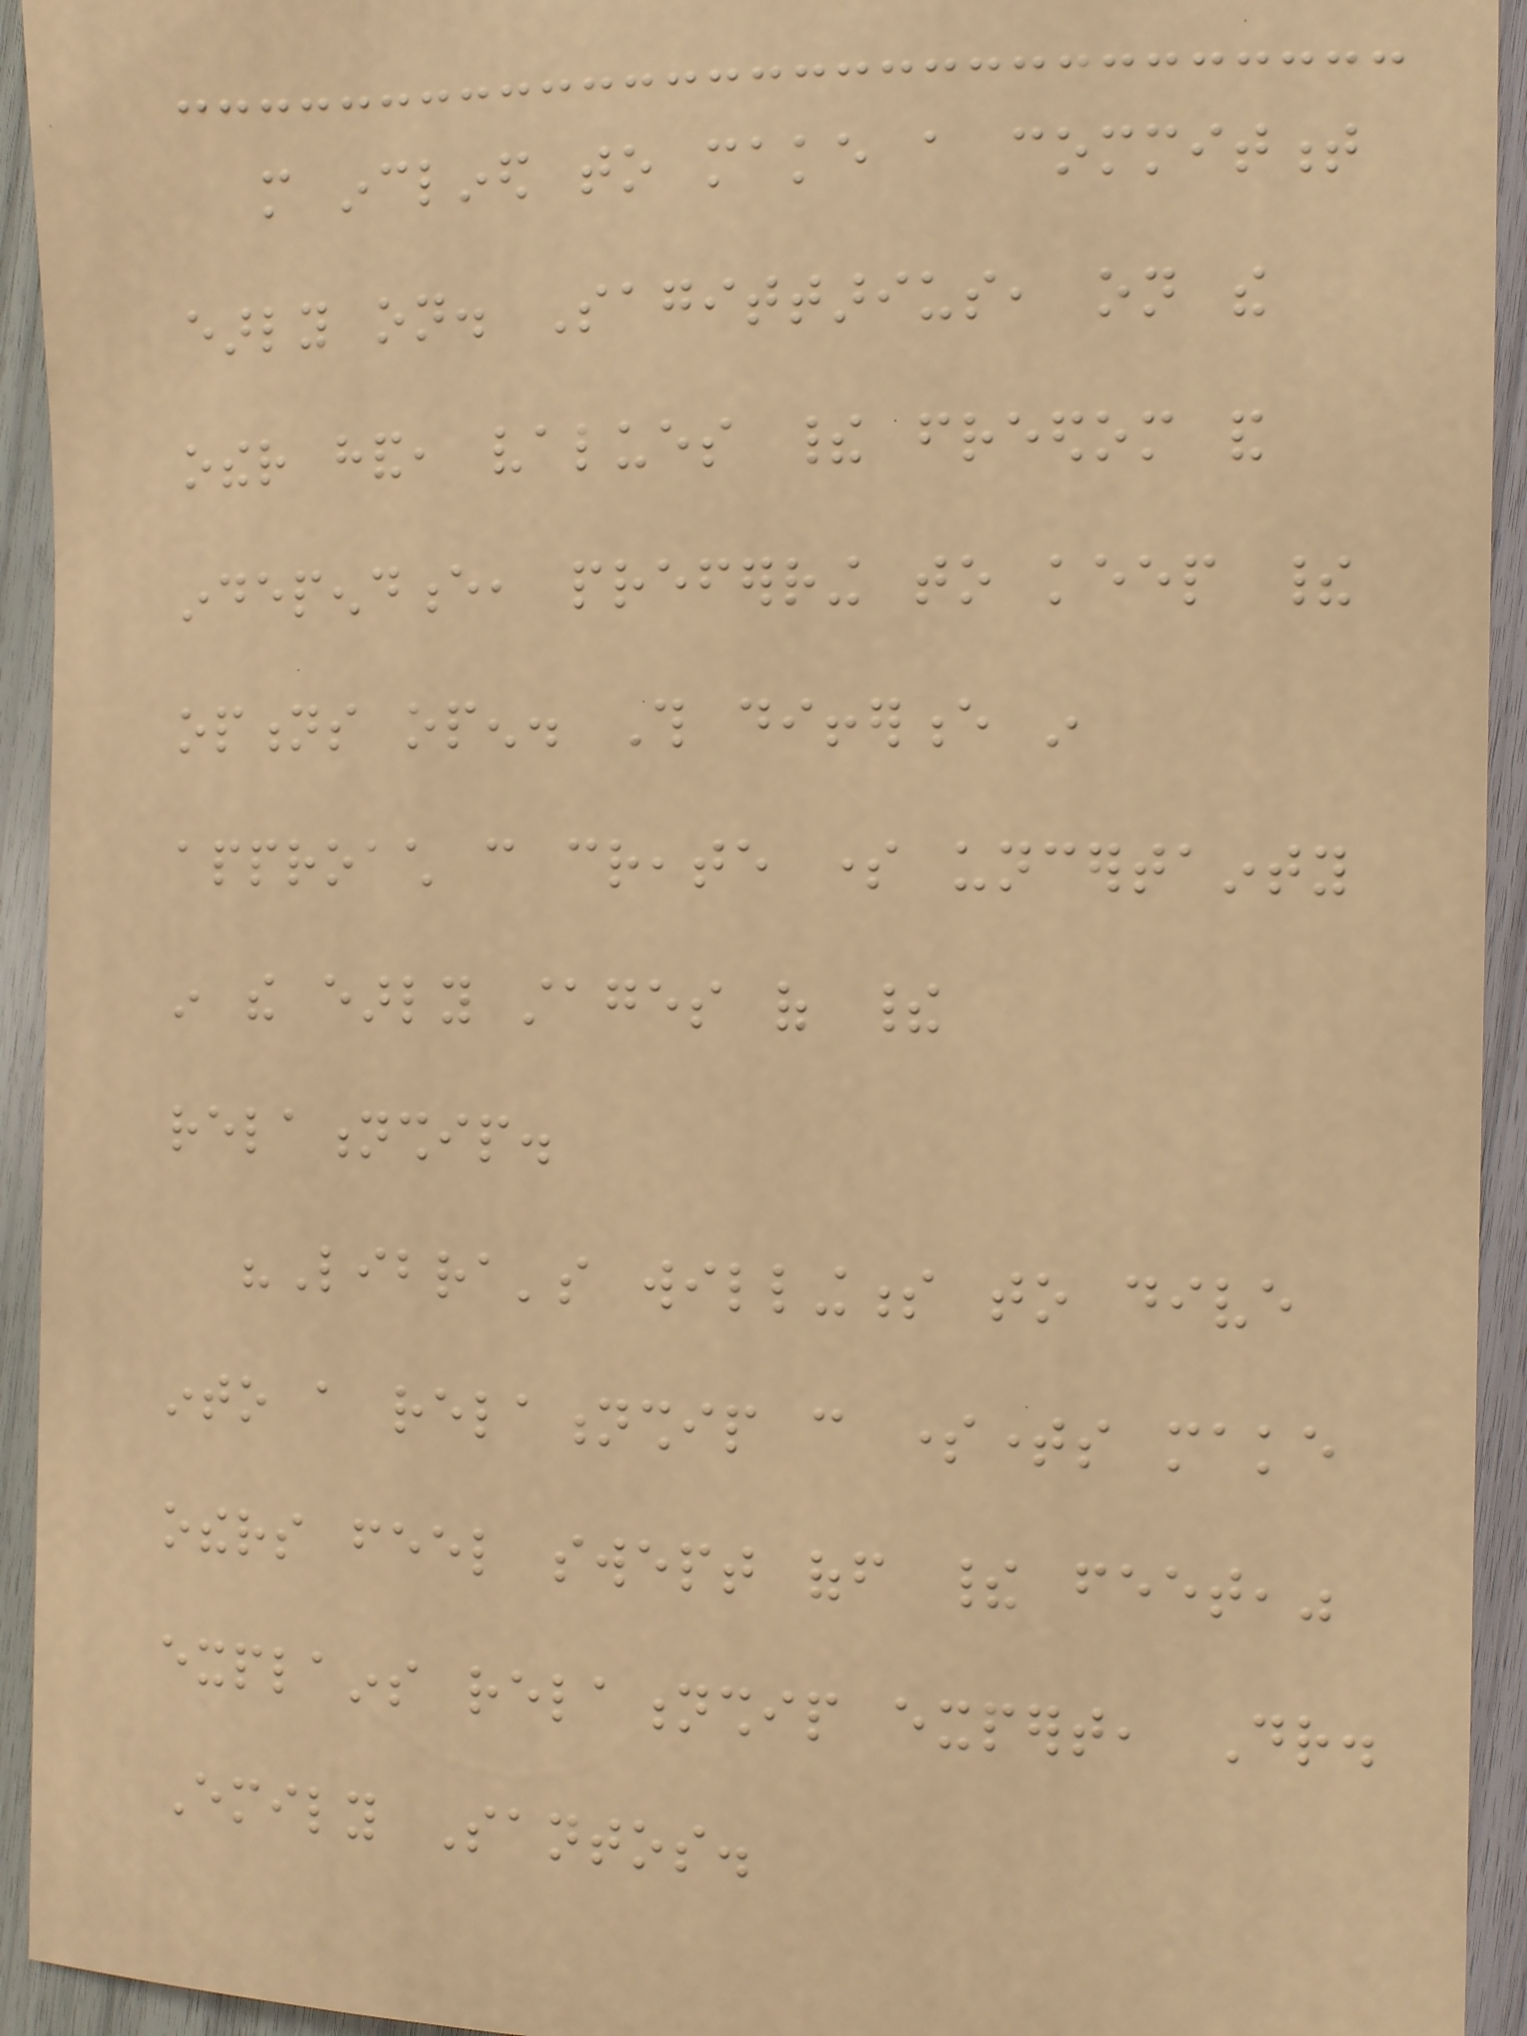more inclined to make a commitment
early on. Sagittarius, on the
other hand, values their freedom and
independence, preferring to keep their
options open. This difference in
approach can create some uncertainty
in the early stages of their
relationship.
"Libra's willingness to dive
into a relationship can sometimes make
others feel swept off their feet,"
explains relationship expert, Dr.
Emily Santos.
